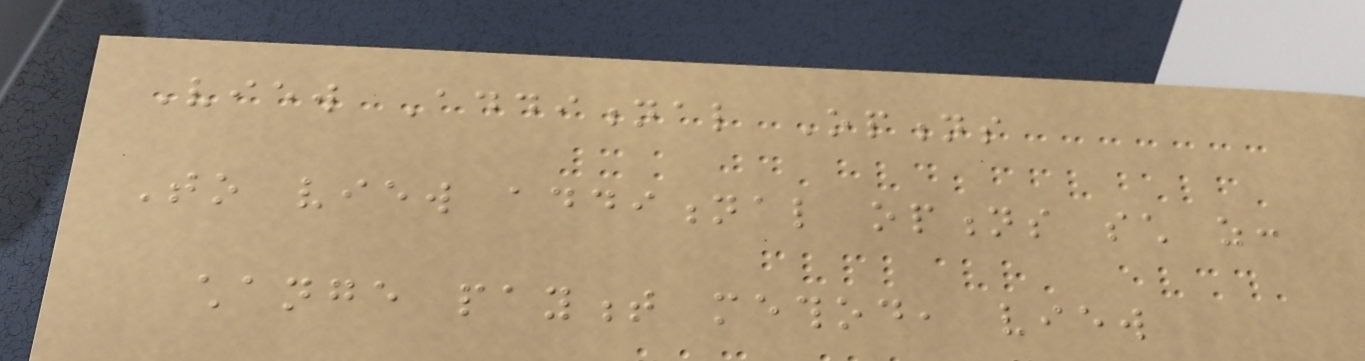View Additional Options
To view additional options such as:
change payment method, view
